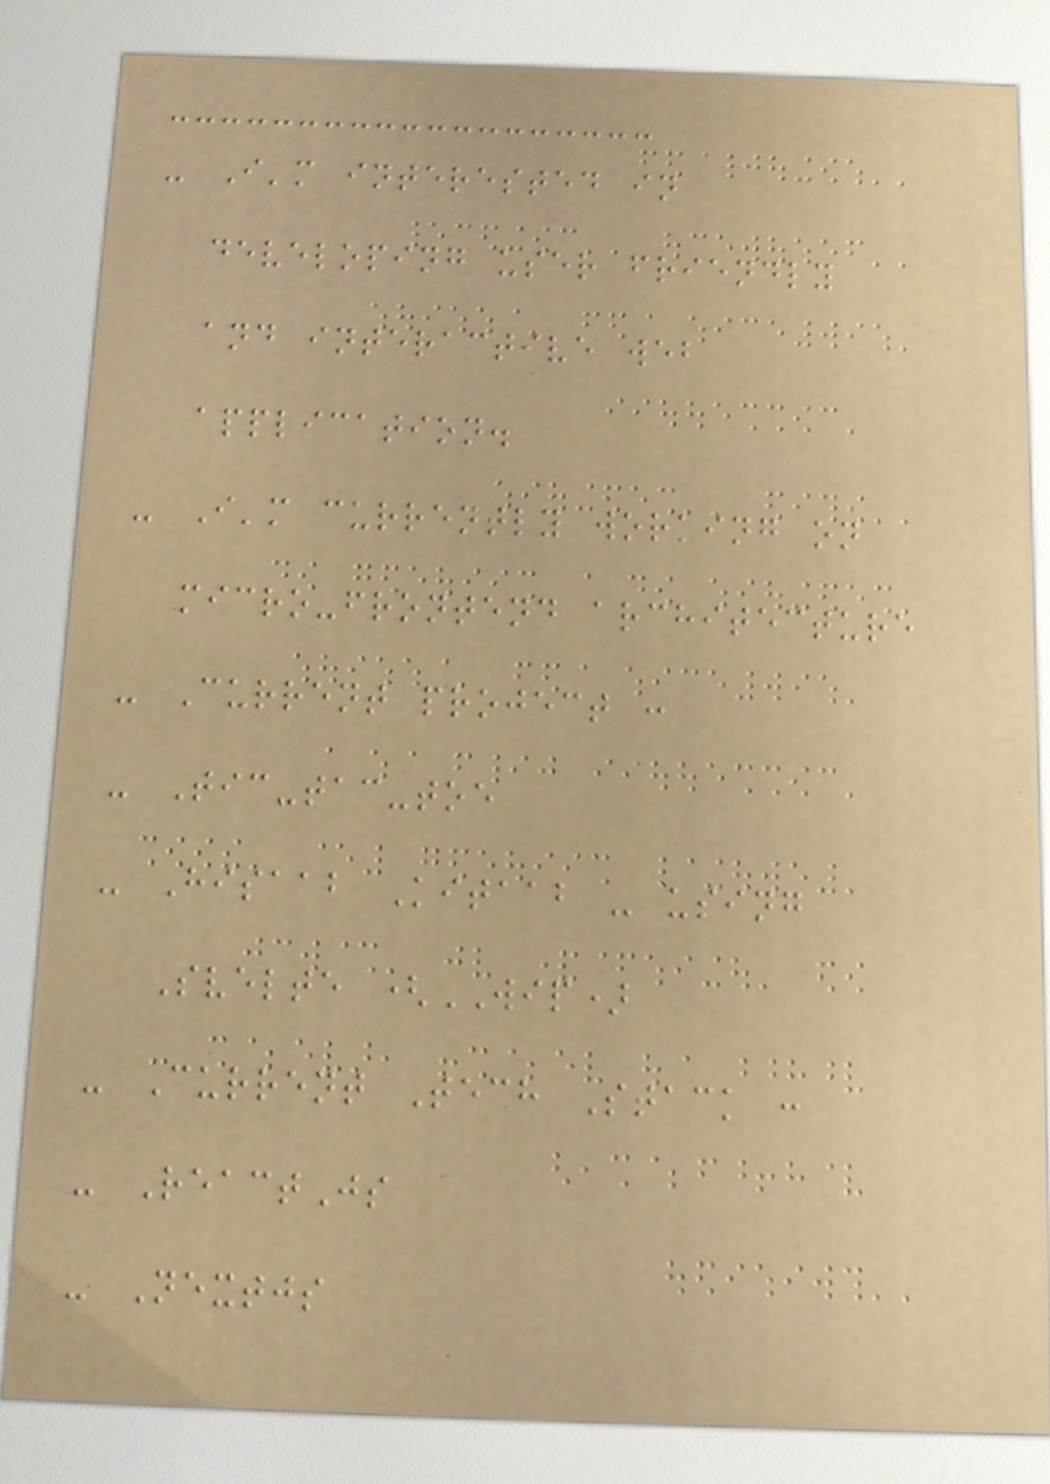- I'm interested in
developing user friendly
and interactive web
application.
- I'm currently working on
micro-frontend architecture
- Current project :
- Tic-tac-toe
- Hisaab Kitaab - using
Svelte (WIP)
- Current Tech Stack :
- ReactJs
- Nextjs
